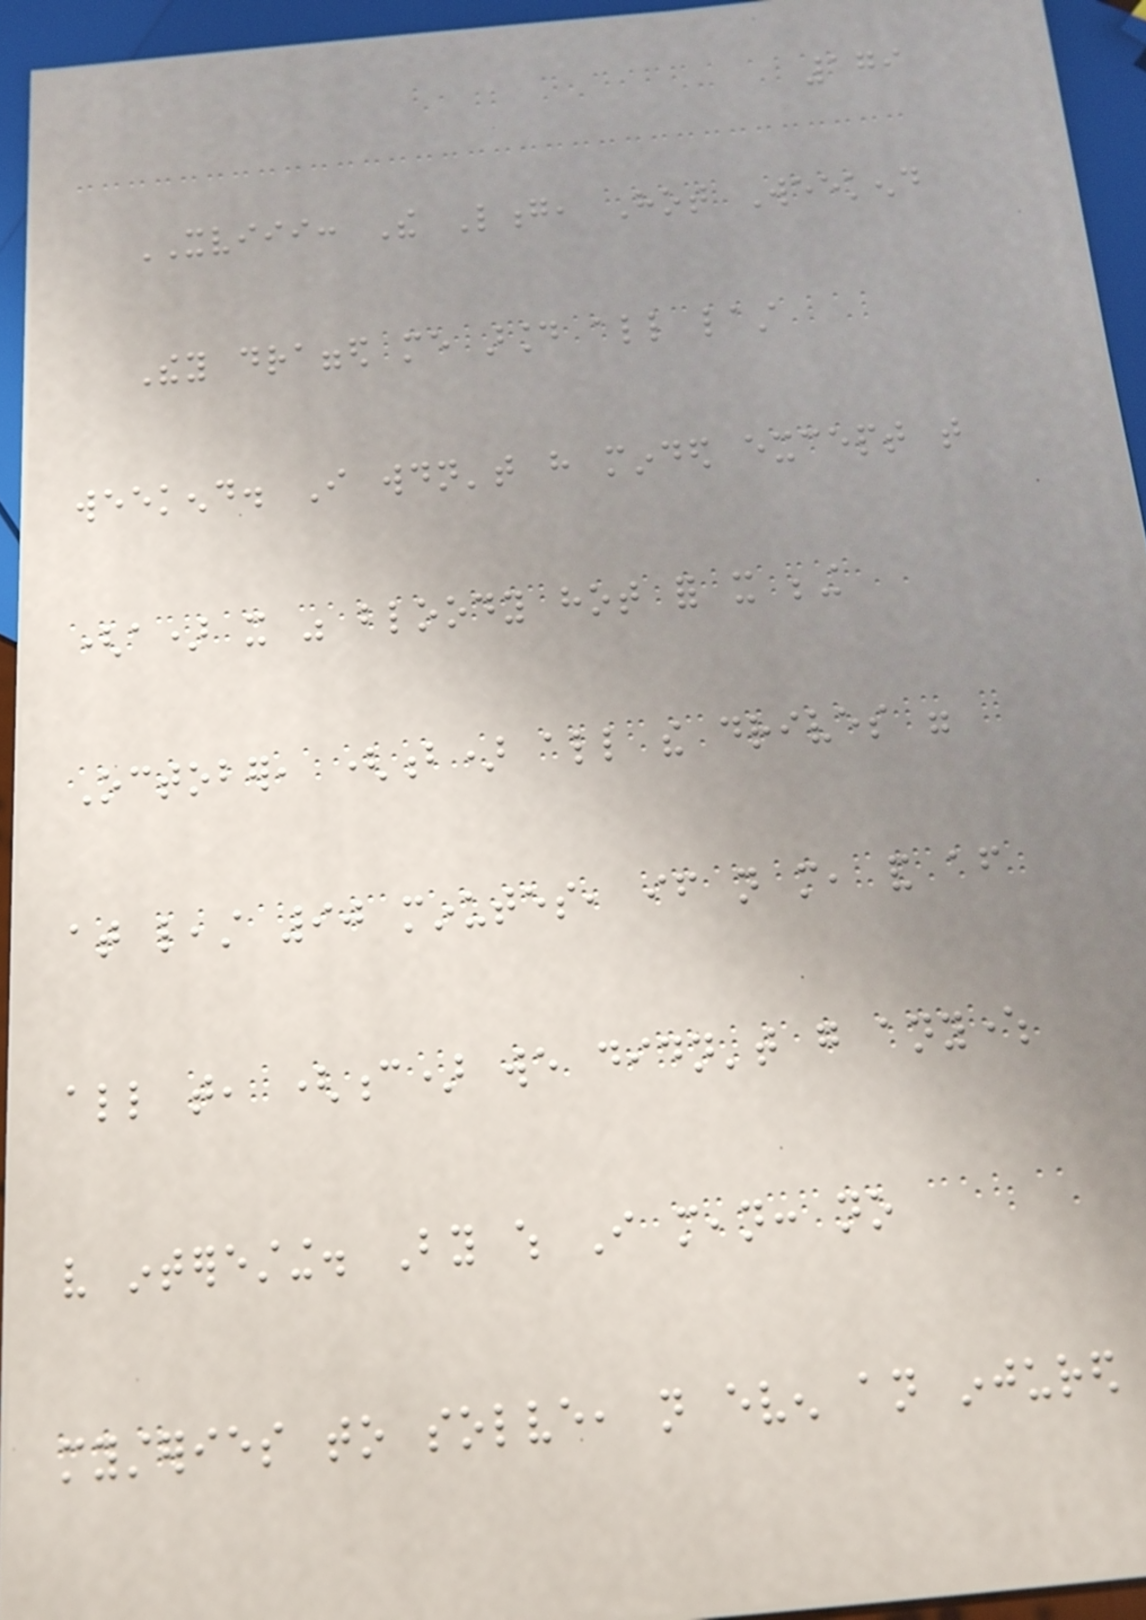179
XVIII: The Long, Hot Weekend
They dragged me around all last
weekend. I wouldn't have minded except that
(a) it was bloody hot for it being
October, (b) all the drives were
at least 90 minutes, if not more, and after
all that, (c) we didn't go anywhere
very interesting. By which I mean: no
mysteries to solve, not even an injured
